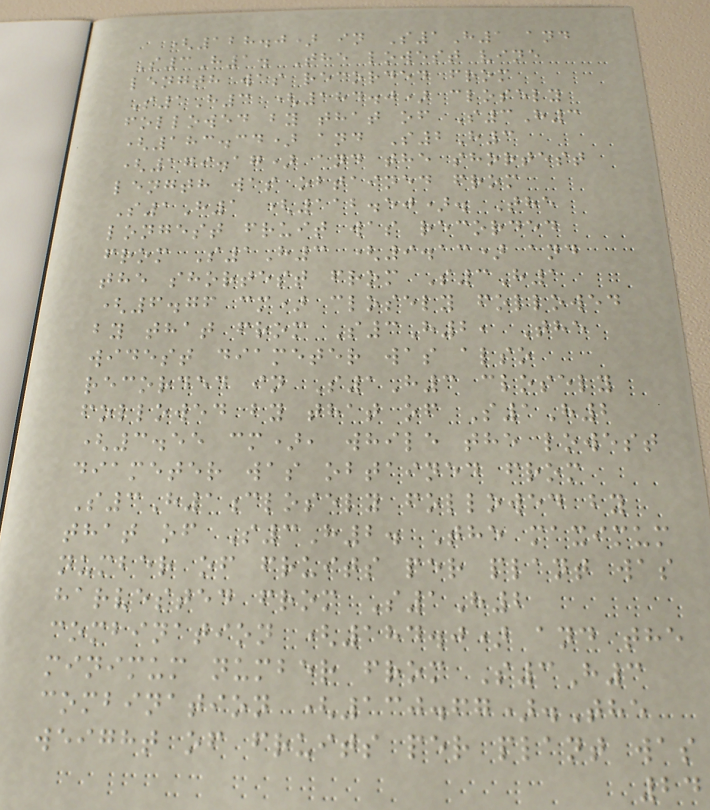(128.0) in S1H1 and
S3H1. The lowest vine
length was recorded from
S1H3 (184.0) closely
followed by that of S3H3
(183.34) and S2H3
(179.17) and the shortest
length was obtained from
S1H1 (112.50). The
longest fruit was recorded
from S1H3 (9.13) and
the shortest from S3H1
(6.76 cm) closely followed
by that from S3H2, The
widest diameter was also
recorded in S1H3 closely
followed by that of S1H2
(3.55 cm), while the lowest
diameter was obtained from
S3H1closely followed by
that of S3H2. The maximum
number of fruits per plant was
harvested from S1H2
combination (184.0) and the
minimum number from S3H3
combination (130.67).The
weight of fruits per plant was
24
